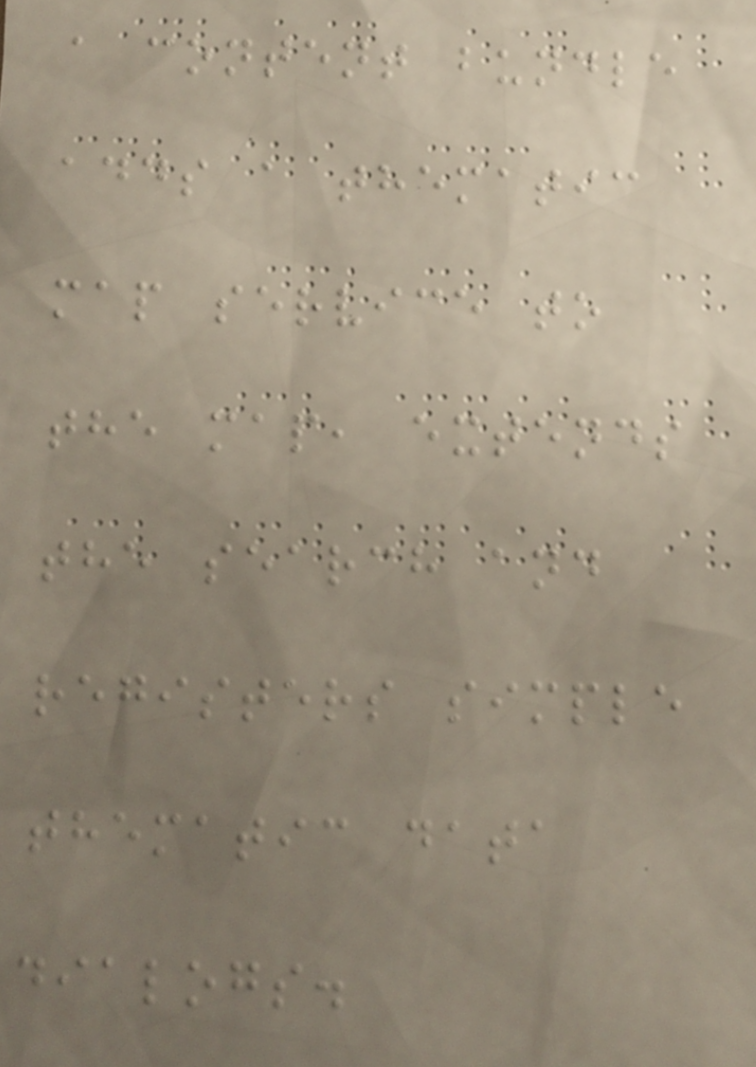a content bundle
adds a thematic
map service to
the map, extends
the search and
registers simple
thematic data
dialogs.
